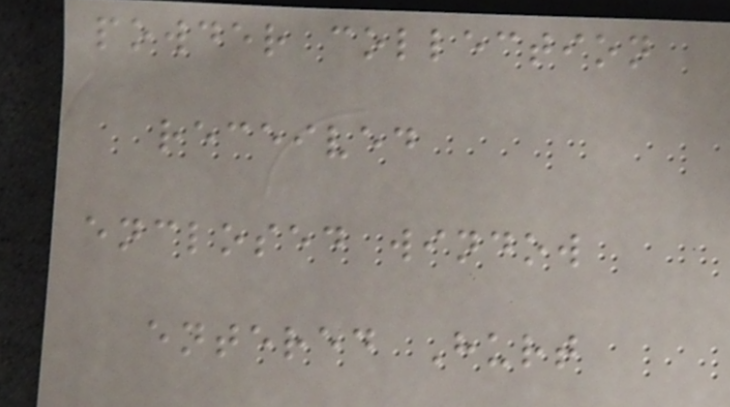powder collection
received
enclosed window
entered Hurt
